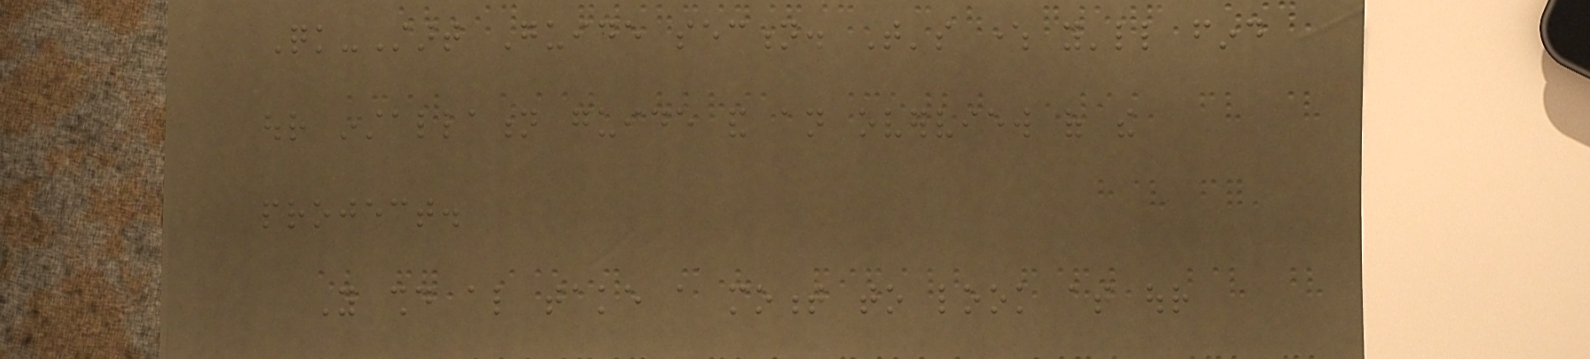Quick-Start Guide section. That's where you'll find
our installation guide and an overview of the
project.
You should also take a moment to look at our
